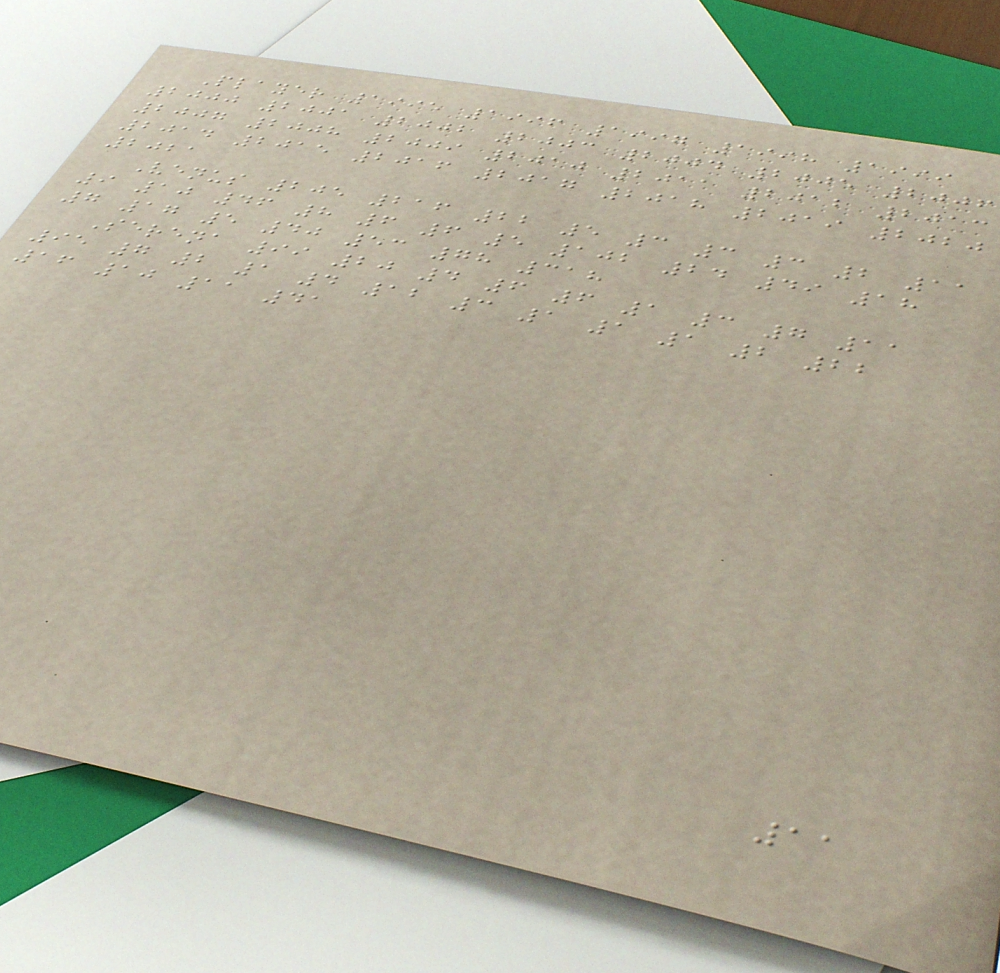Player 1995 1996 1997 1998 1999
2000 2001 2002 2003 2004 2005 2006
2007 2008 2009 2010 2011 2012 2013
2014 2015 2016 2017 2018 2019 2020
2021
Venus 205 216 22 5 3 3 3 2 11
9 10 46 8 6 6 5 102 24 49 18
7 17 5 40 53 78 318
Serena 99 20 4 6 6 1 3 7 11
95 7 2 1 4 12 3 1 1 1 2 22
16 10 11 41
11
